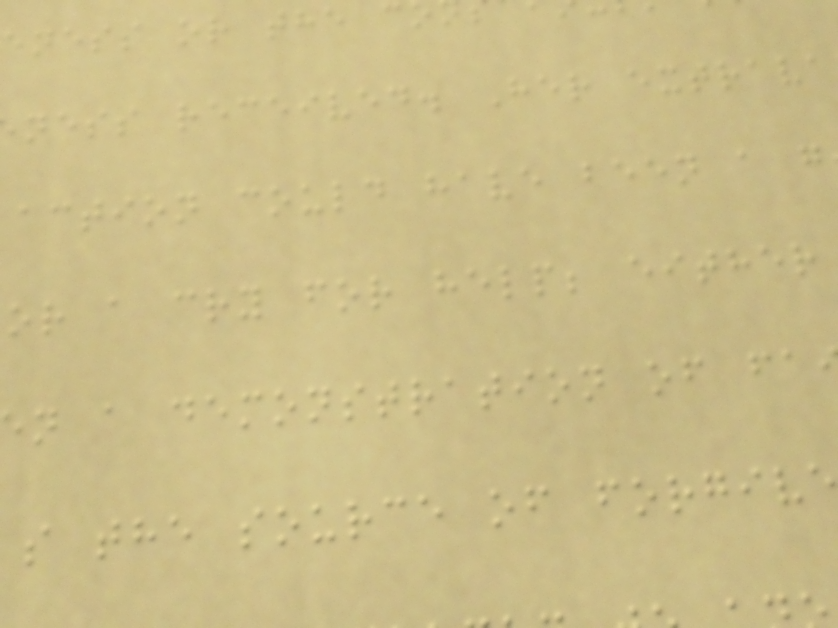eness or the c
ness received. Her extrava
action could have been a g
or a cry for help; either
n a demonstration of fa
s the source of forgiv
